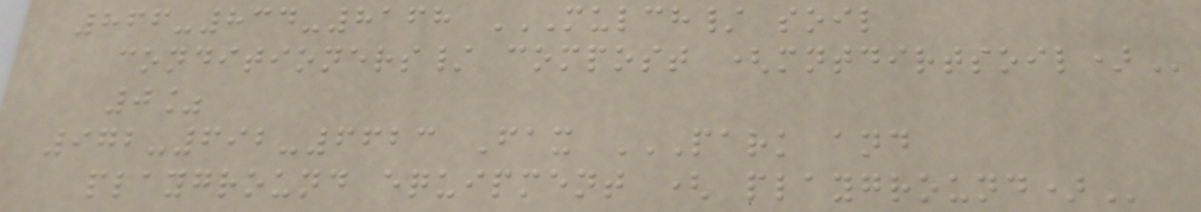866-834-8168 MULCH/ SOIL
CONDITIONERS/ COMPOST (MNTDIRTSOIL)
0%
972-692-6623 Fax PARK AND
PLAYGROUND EQUIPMENT ( PLAYGROUND)
